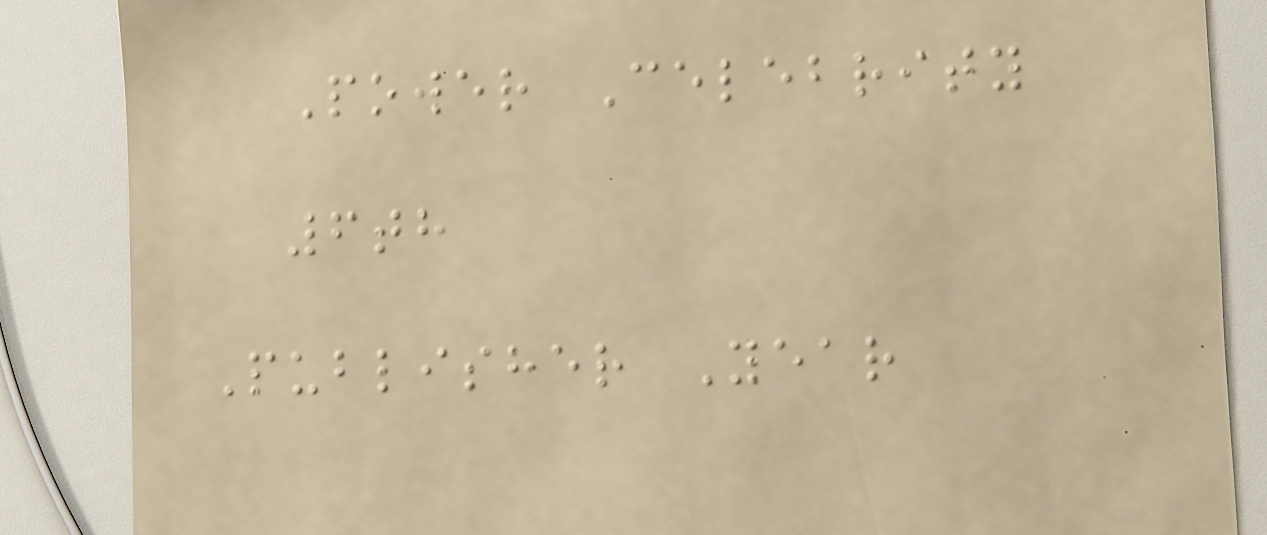Power Celebrity
6th
Publisher Year
